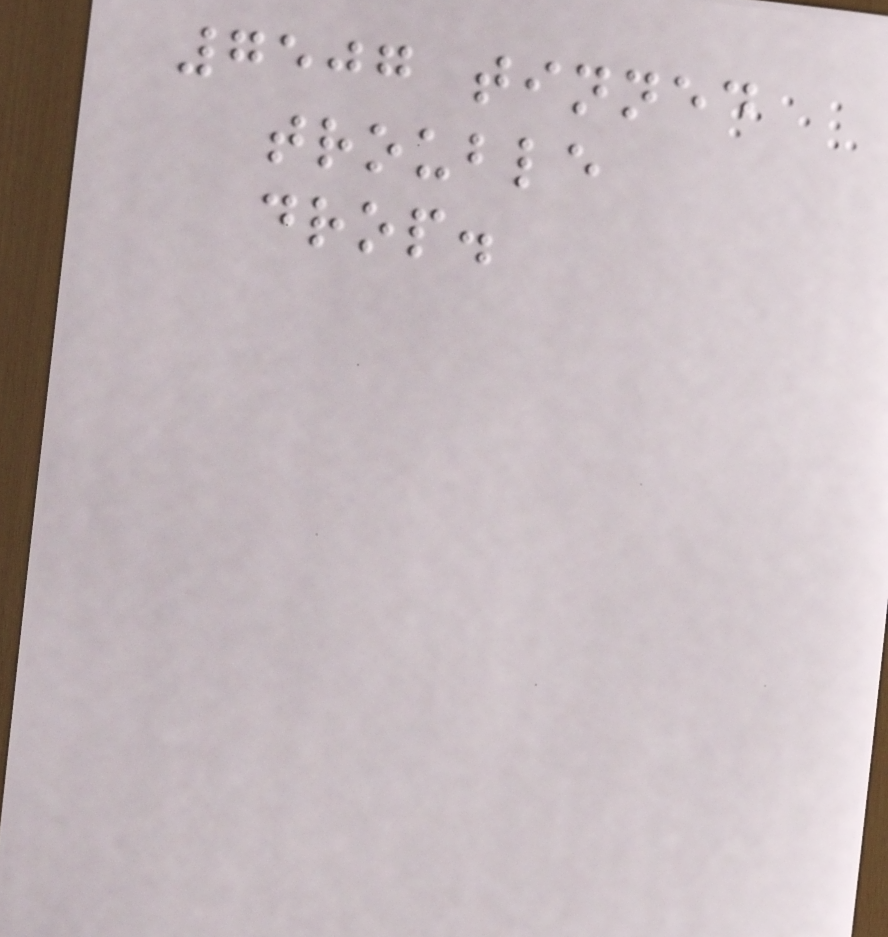7507 tinned
trouble
drop.
